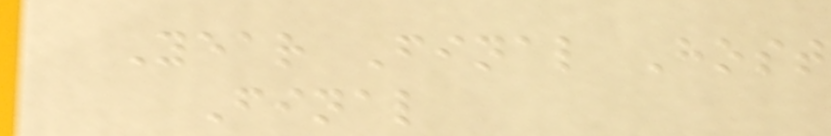Year Final Host
Final
